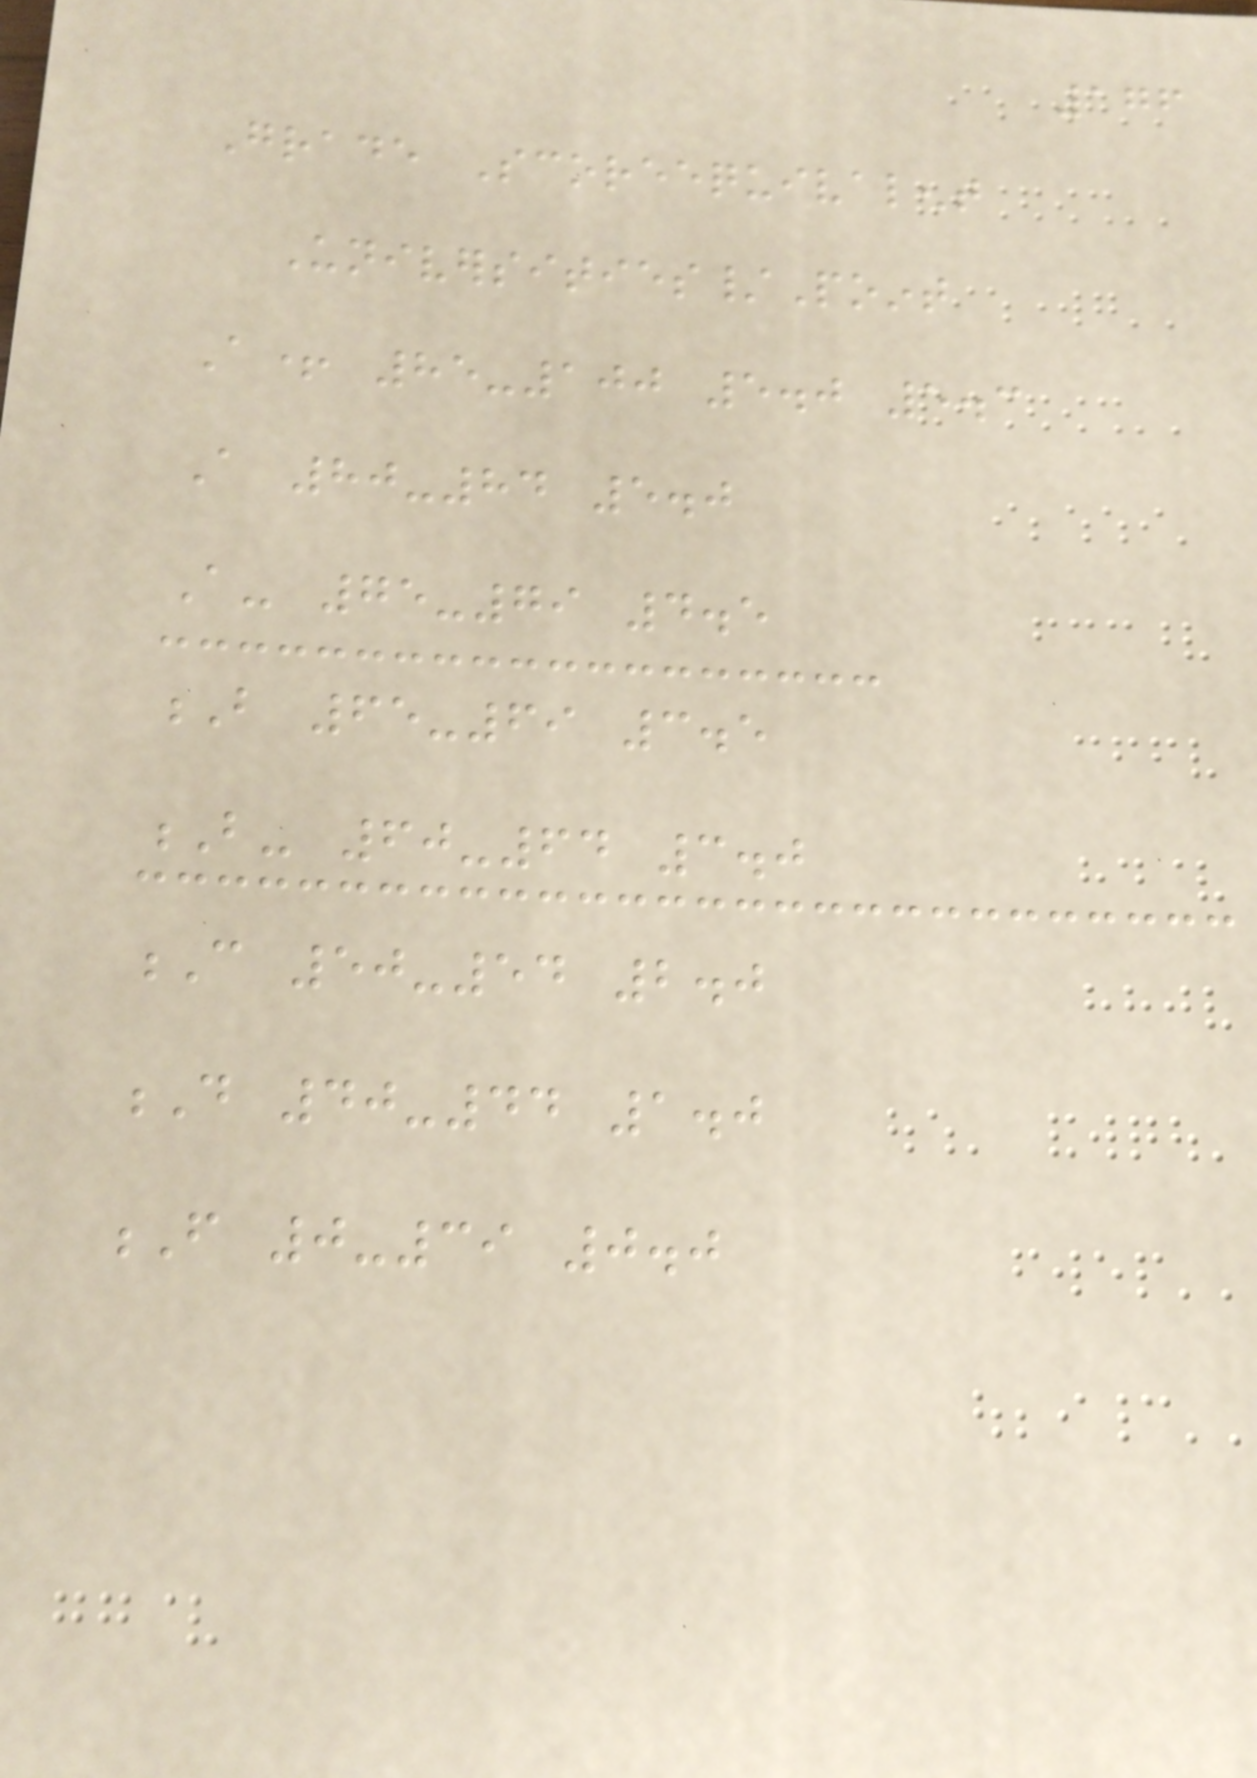176
Grade Scoreequivalent
Universities/Point
A+ 85-100 5.0 5.3
A 80-84 5.0
A- 75-79 4.5
B 65-69 3.5
B- 60-64 3.0
C 50-54 2.0
D 40-44 1.0
F 0-39 0.0
